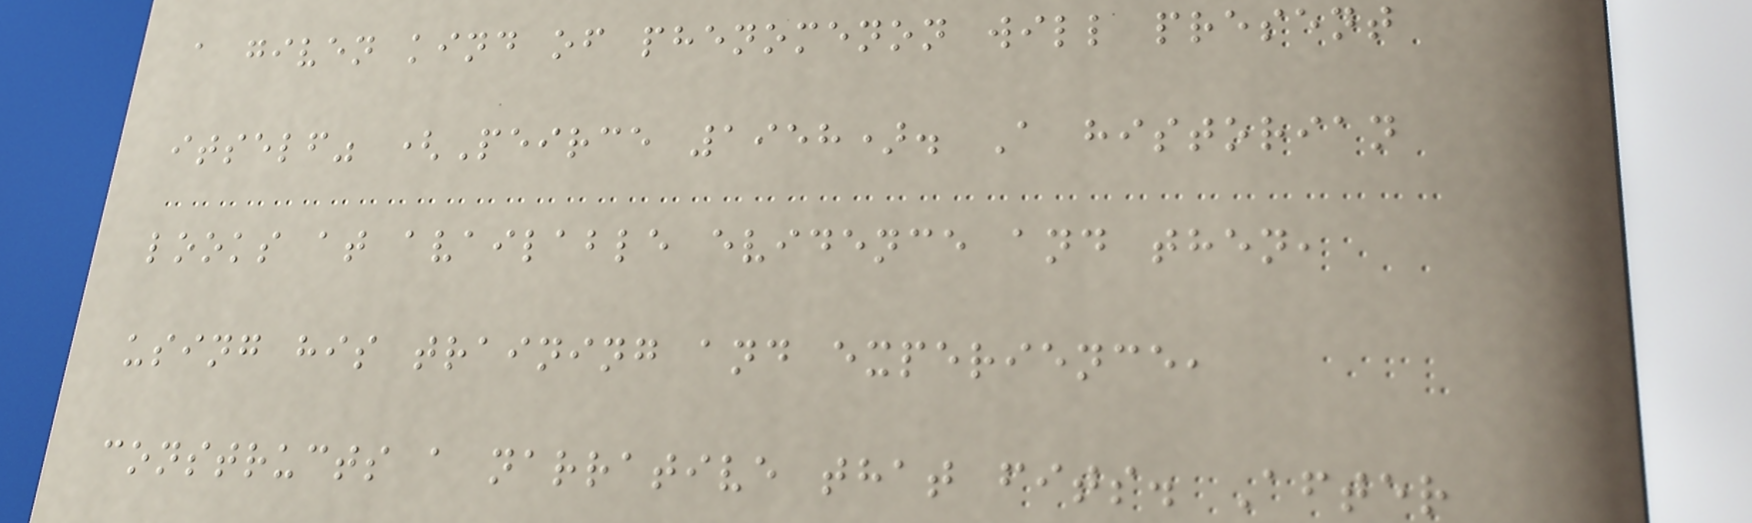a given kind of phenomenon will present
itself" (Peirce 1958). A historian
looks at available evidence and then,
using his training and experience,
constructs a narrative that fits. After
